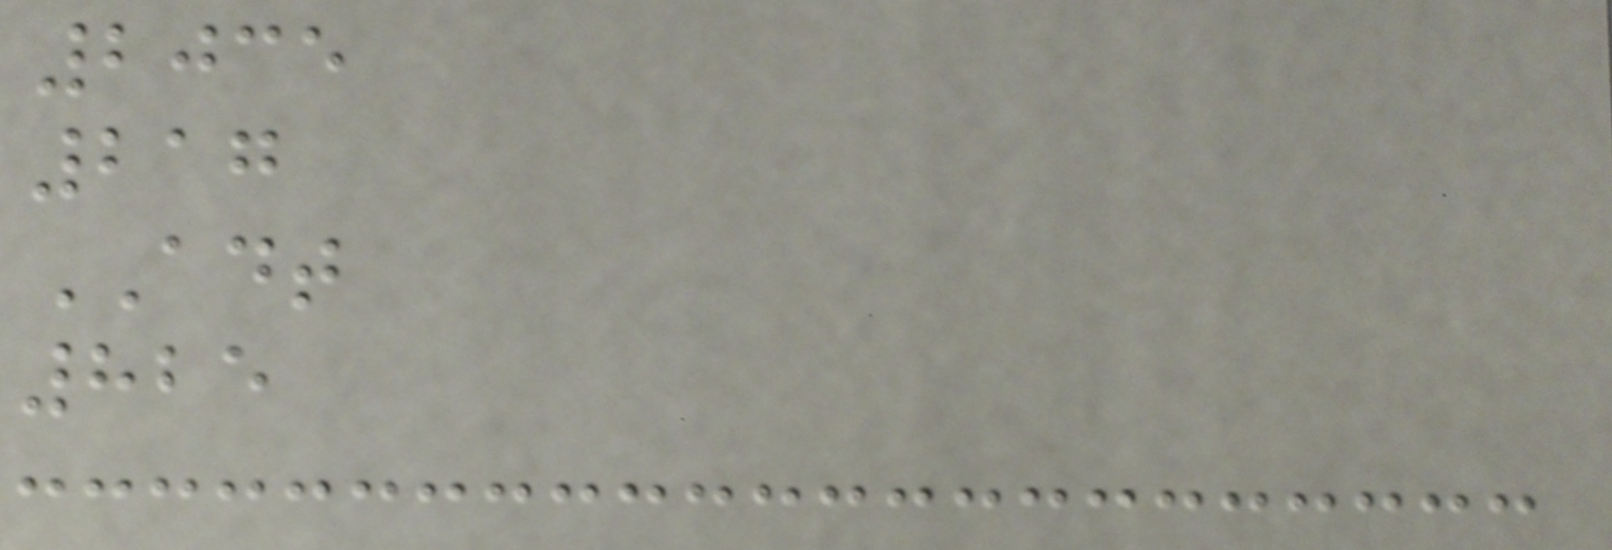2035
217
ADT
825
